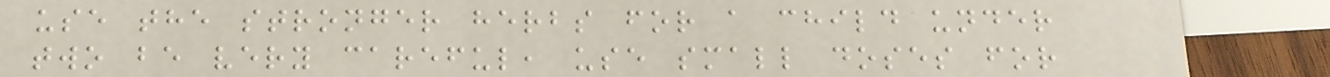use the stronger herbs for a child under
two be very careful, use small doses for
